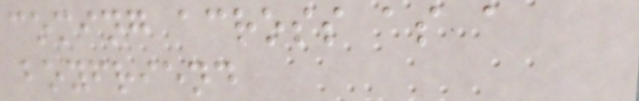coming across as a
boyfriend
